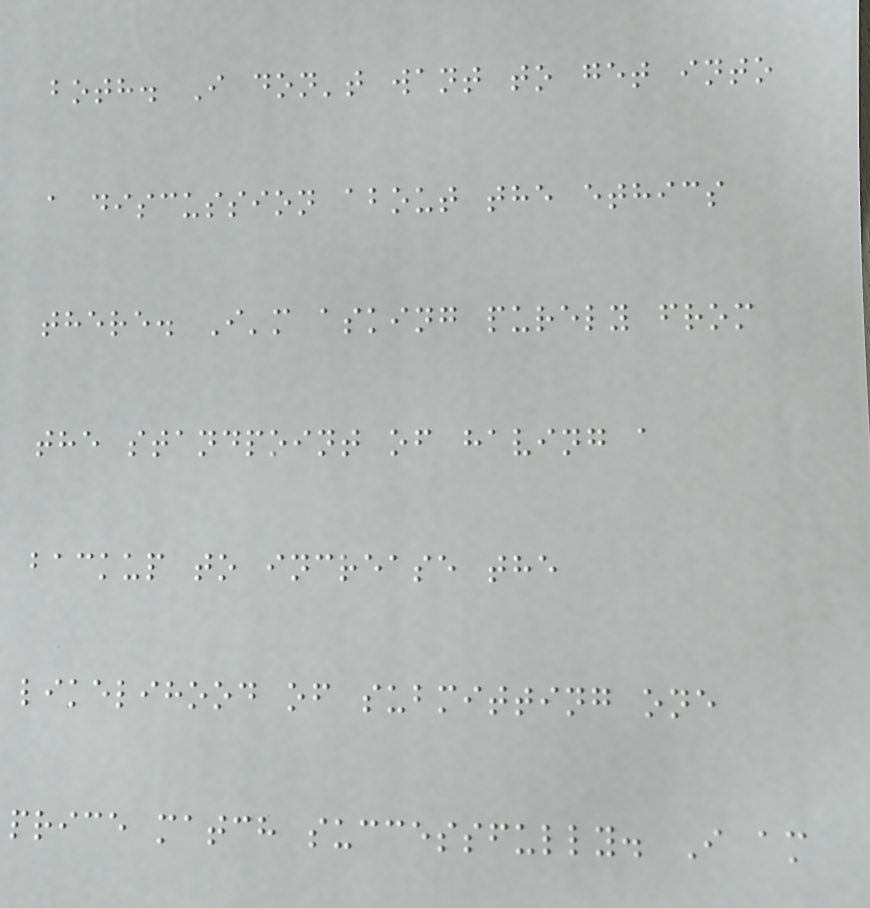both. I don't want to get into
a discussion about the ethics
there. I'm asking purely from
the standpoint of having a
backup to increase the
likelihood of submitting one
price match successfully. I am
